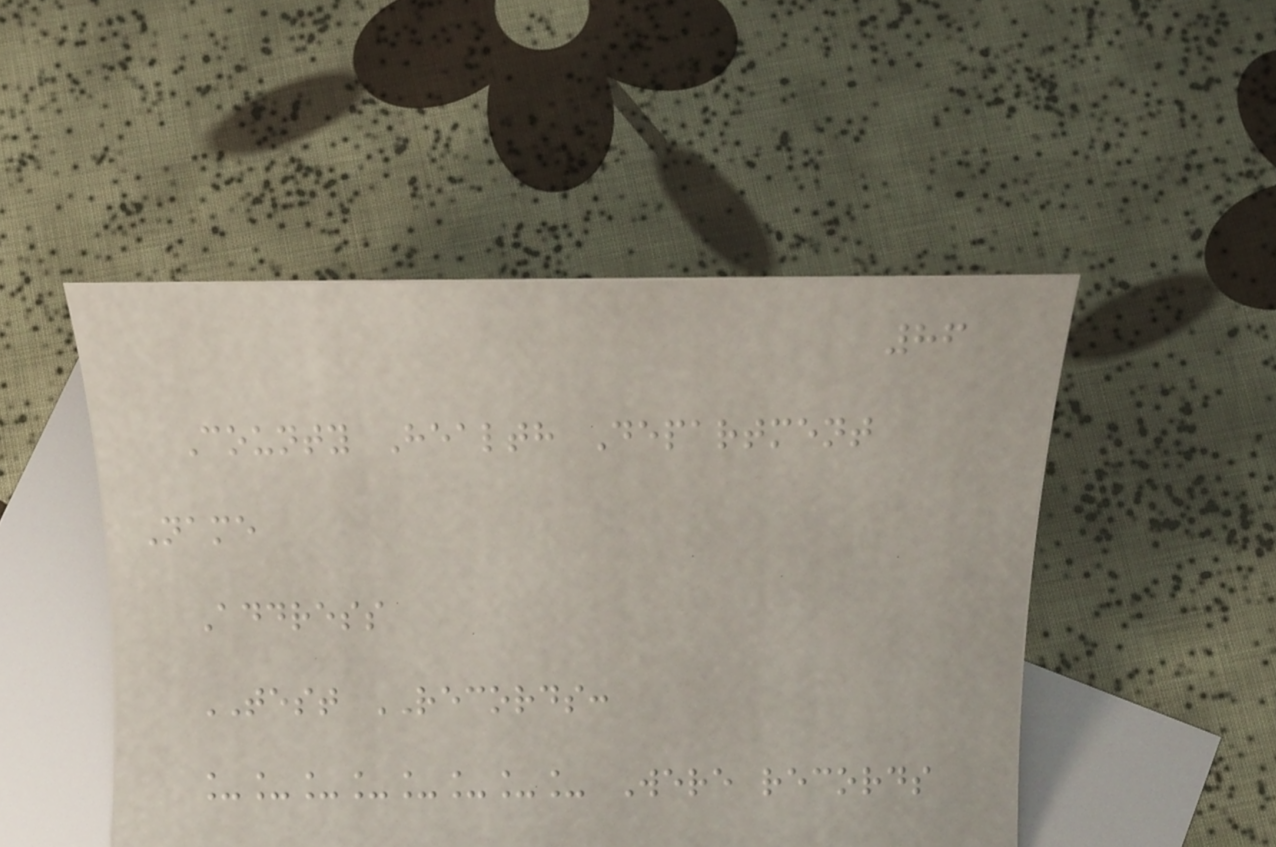86
County Health Department
Name
Address
TEST RECORDS:
________ Were records
